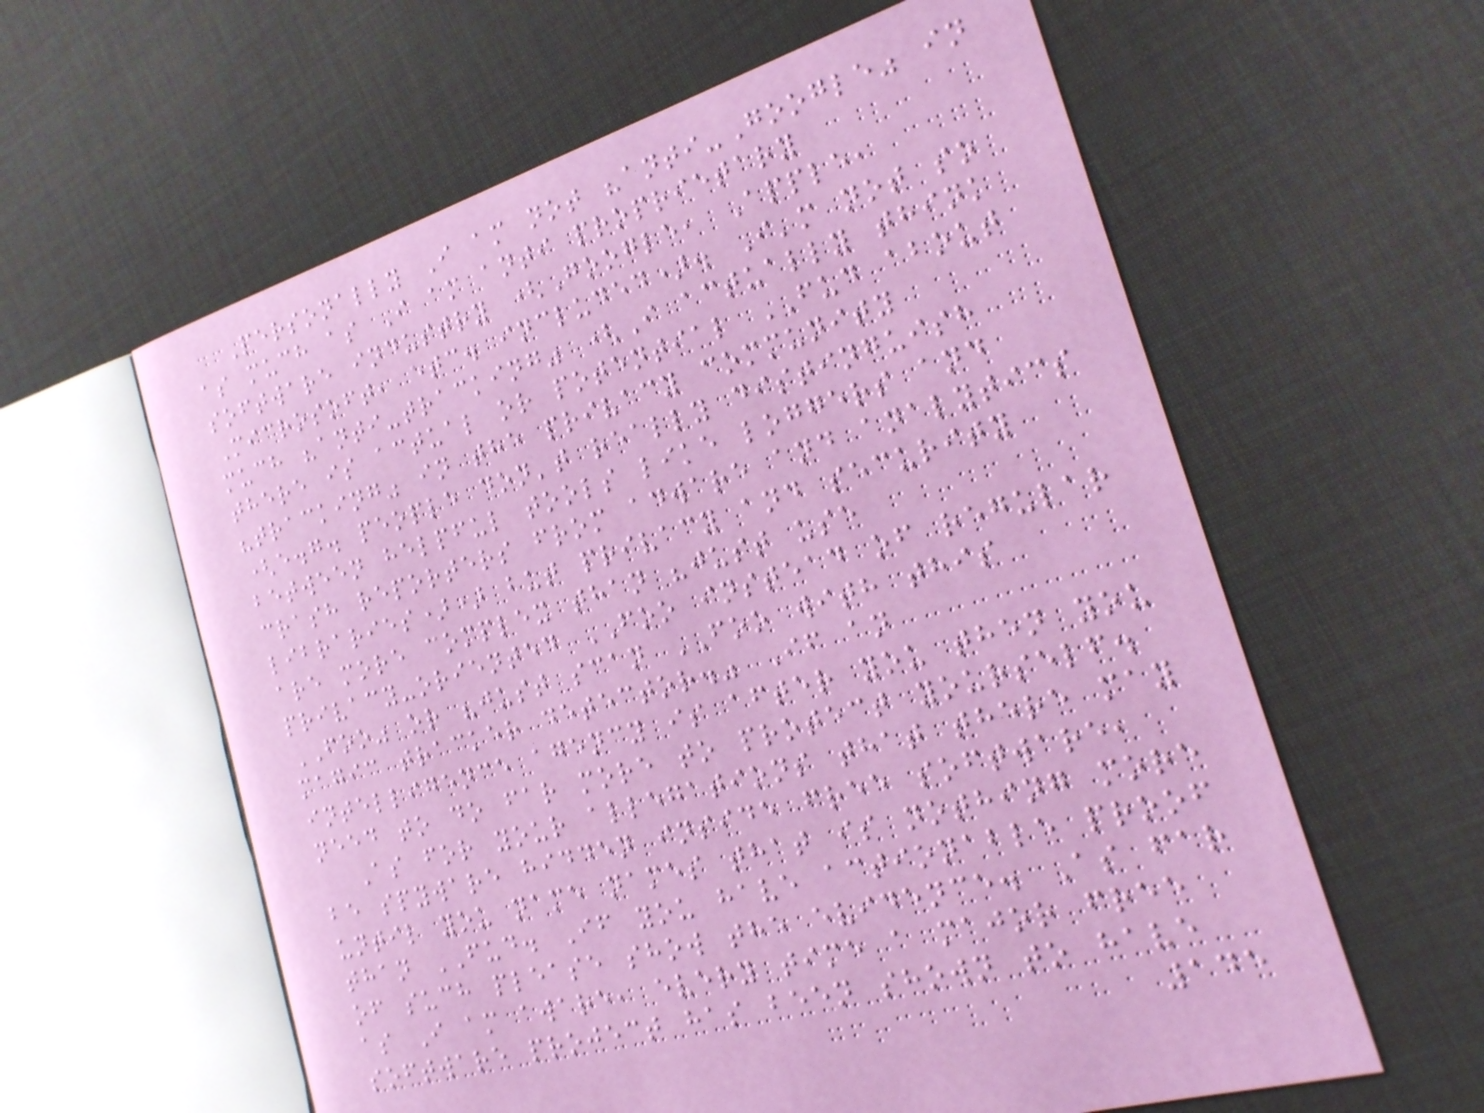Personally I am not "anti-Google" in
as much as I am anti proprietary
software industry (Google, Apple,
Microsoft, etc. included). I'm not so
much "anti-tracking" (I actually think
there is actual or potential FUD about
"tracking" in the privacy community
(e.g. people don't really distinguish
between helpful tools like loggers and
crash reporters from adware and analytics
libraries)) but privacy and security
are more complex than "just use
privacy-oriented FOO instead of regular
FOO" or "just scan FOO with this
magic tracker detector." If an
intelligence agency is after you then you
need to do far more to protect yourself.
As for your allegations that there may
be spyware hidden inside free software,
until you name names that is nothing more
than FUD. If you have actionable proof
of such please show the evidence. As far
as I am aware, every time a major free
software project has been shown to have
145
